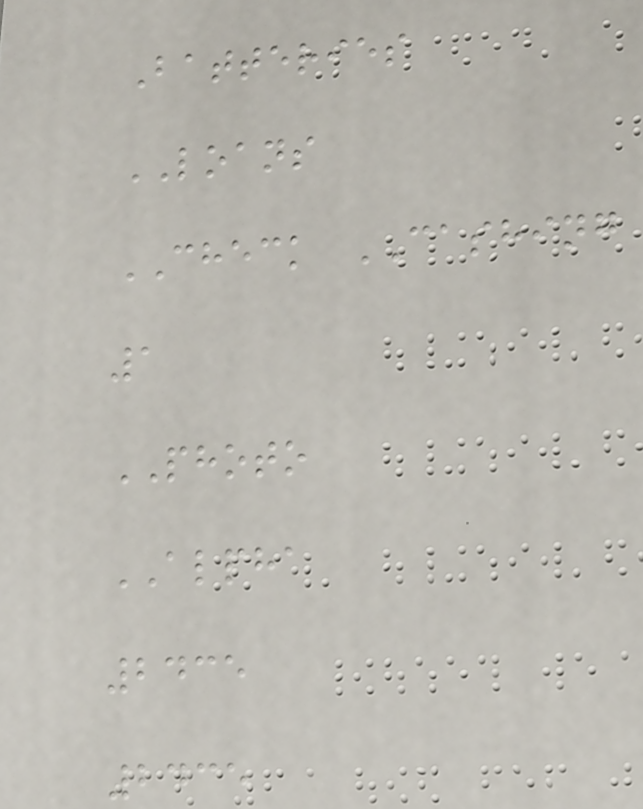Batteries
LOANS
CHECK CASHING
1
PHOTO
ALPHA
2435
2435
